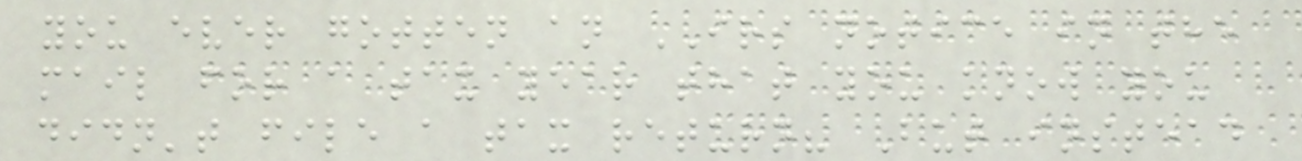you ever gotten an IRS notice in the
mail for a tax year that you know you
didn't file a tax return? But instead
